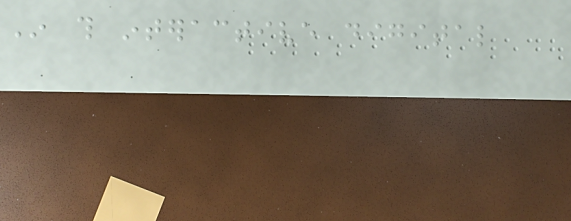In this interactive digital
